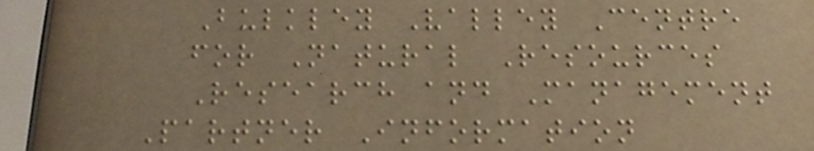Bulkley Valley Centre
for Natural Resources
Research and Management
Partner Information
